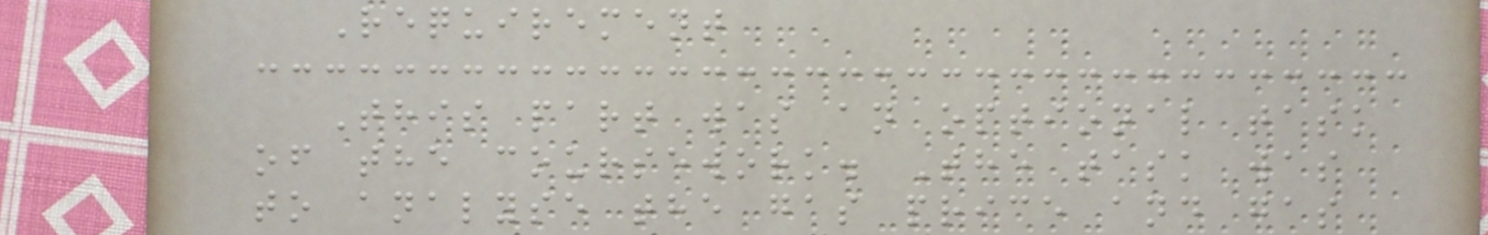Requirement
This part was an optional task
of the coursework. The task was
to analyse the gas price and gas
